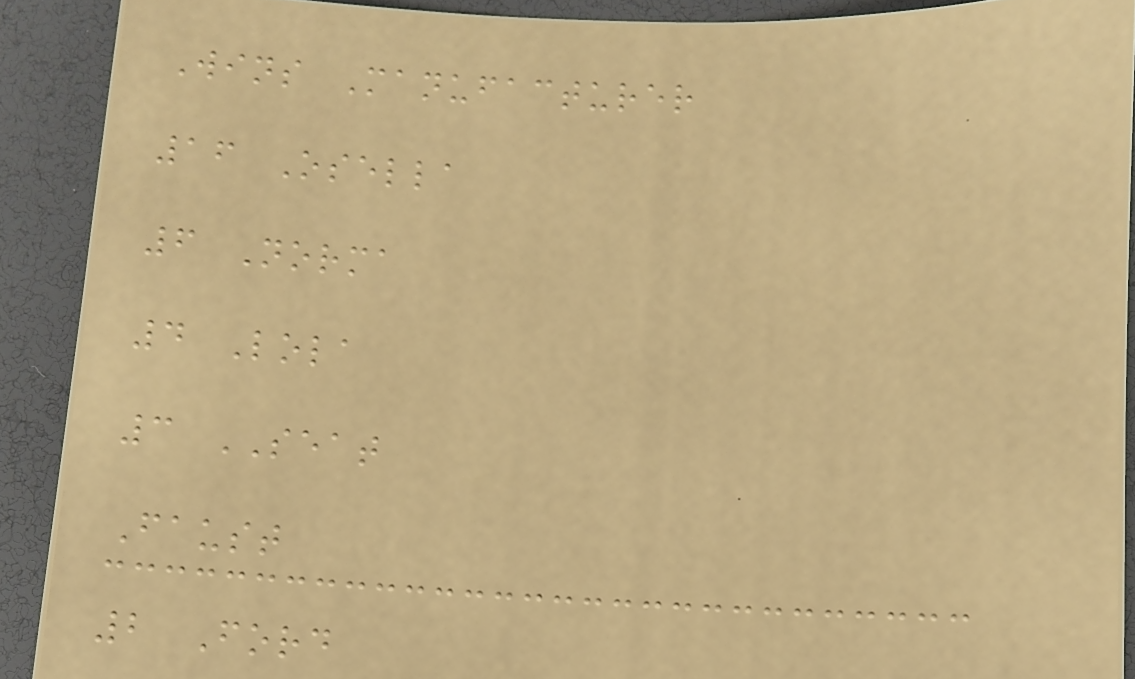Wins Manufacturer
16 Osella
6 Norma
4 Lola
3 SEAT
Faust
2 Ford
